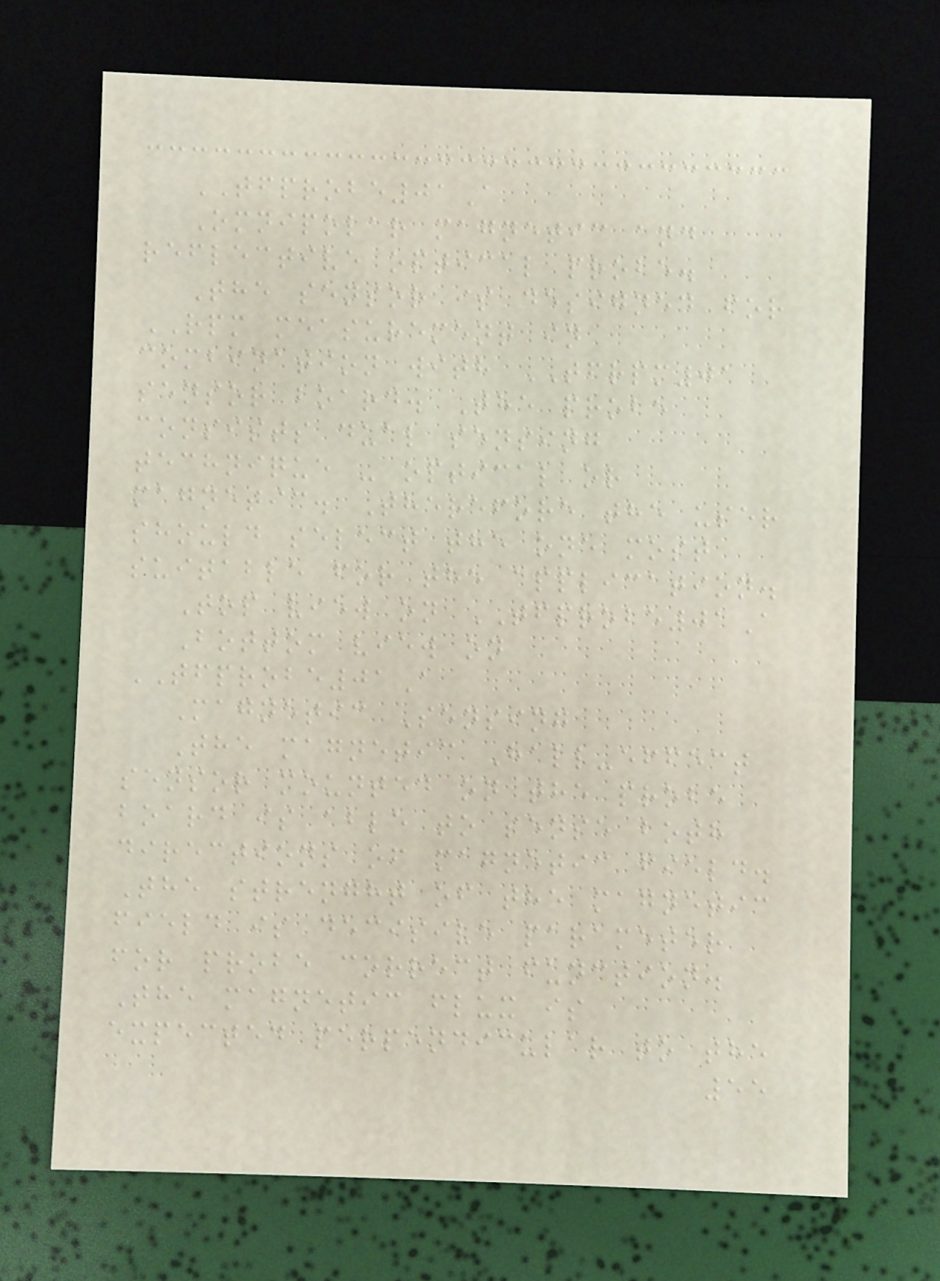TFPROBE01A
Omnipolar magnetic and
reflective optical probe.
The sensor is designed for
RPM measurement in
combination with TFRPM01
sensor board. The probe
consists dual sensing
technique - optical or
magnetic. Therefore the user
should select the one most
suitable for the application.
Top view on TFPROBE01A
Bottom view on
TFPROBE01A
Magnetic Sensing
The magnetic Hall-effect
sensor mounted on the probe
board is able to sense both
directions of magnetic field.
The strenght of the magnetic
field is decisive parameter
for probe correct function.
The magnetic flux is
expected perpendicular to the
55
